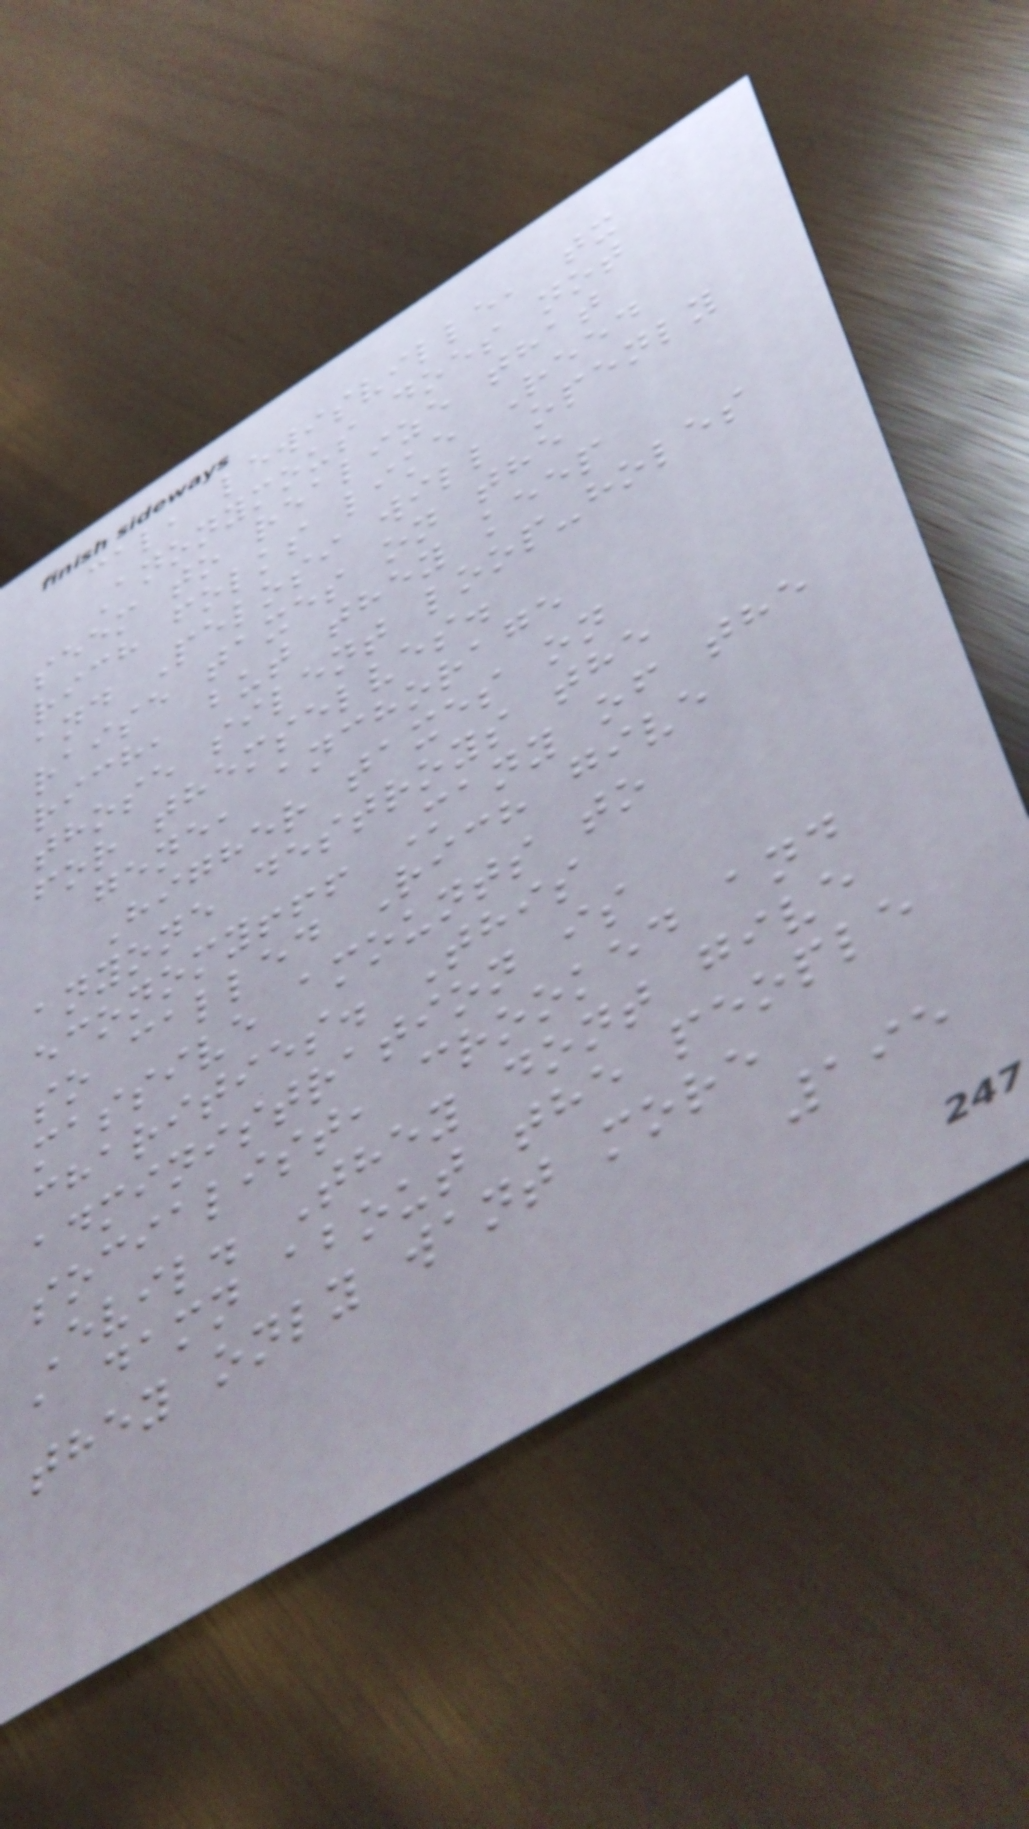cal, lewisville, tx
Anonymous does not
seem to realize that
rich folks like Reed
and Pelosi will openly
raise taxes on the
rich, but they keep
those silent loop-holes
for themselves.
gene, anchorage
Higher taxes on
anyone destroys the
economy!!! Many of the
so called Rich give
massive amounts to
charities. This
administration is
socialist, crooked and
Evil. They dont give
a damn about the people
they only want more
195
